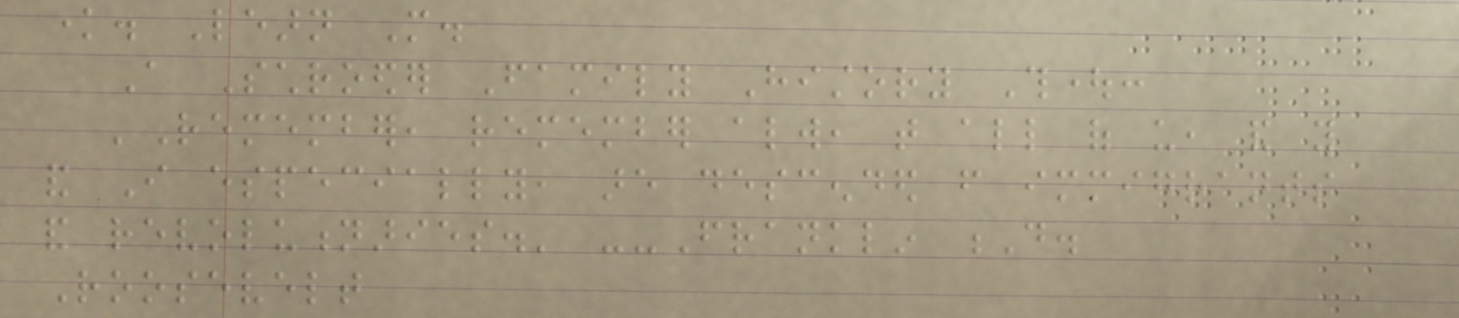know. Learn More.
A Schroeder Family History Thought:
'Remember, remember always, that all of us, and you
and I especially, are descended from immigrants
and revolutionaries.' --Franklin D.
Roosevelt
